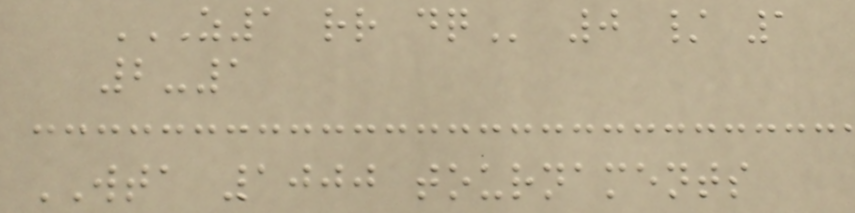Z1 RR DQ 0 / 1
2-1
WTA 1000 tournaments
